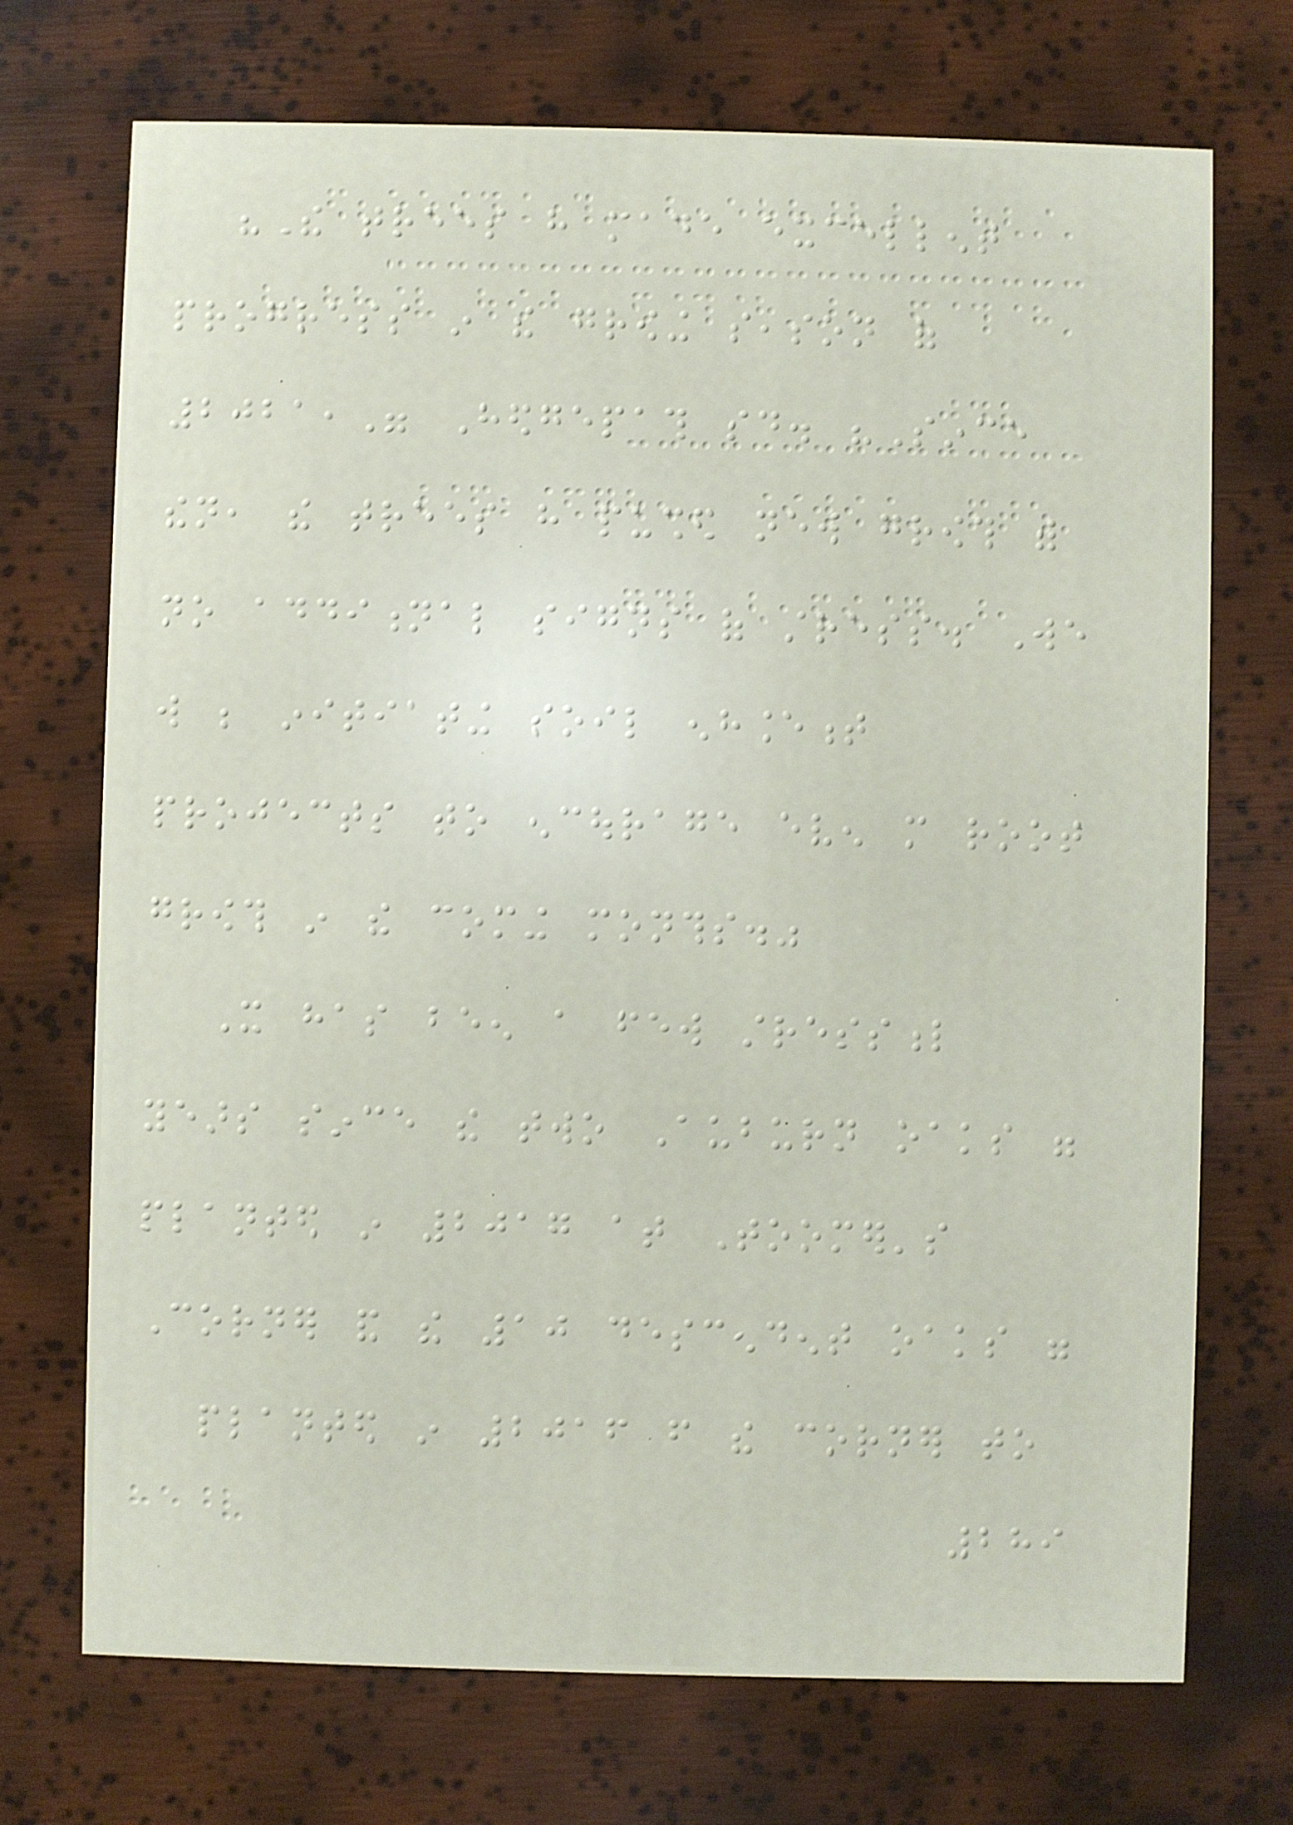"The trees have made excellent
progress in the growing season of
2021," Hedgepath said. "Since
then, the trees have pushed new growth with
no additional signs of stress. We
will be initiating soil enhancement
projects to encourage even more root
growth in the coming months."
It has been a few stressful
years since the two Auburn oaks were
planted in 2017 at Toomer's
Corner and the 10 descendent oaks were
planted in 2016 from the corner to
289
